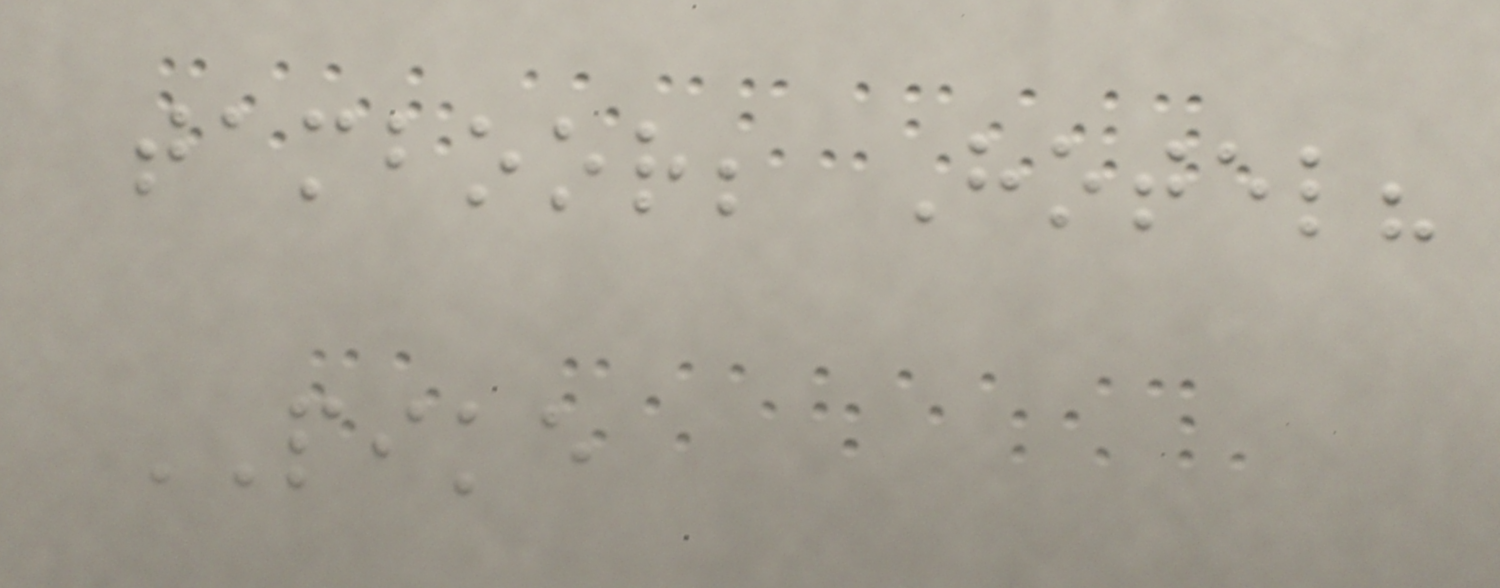tamboor; Hotel?
PIKE
